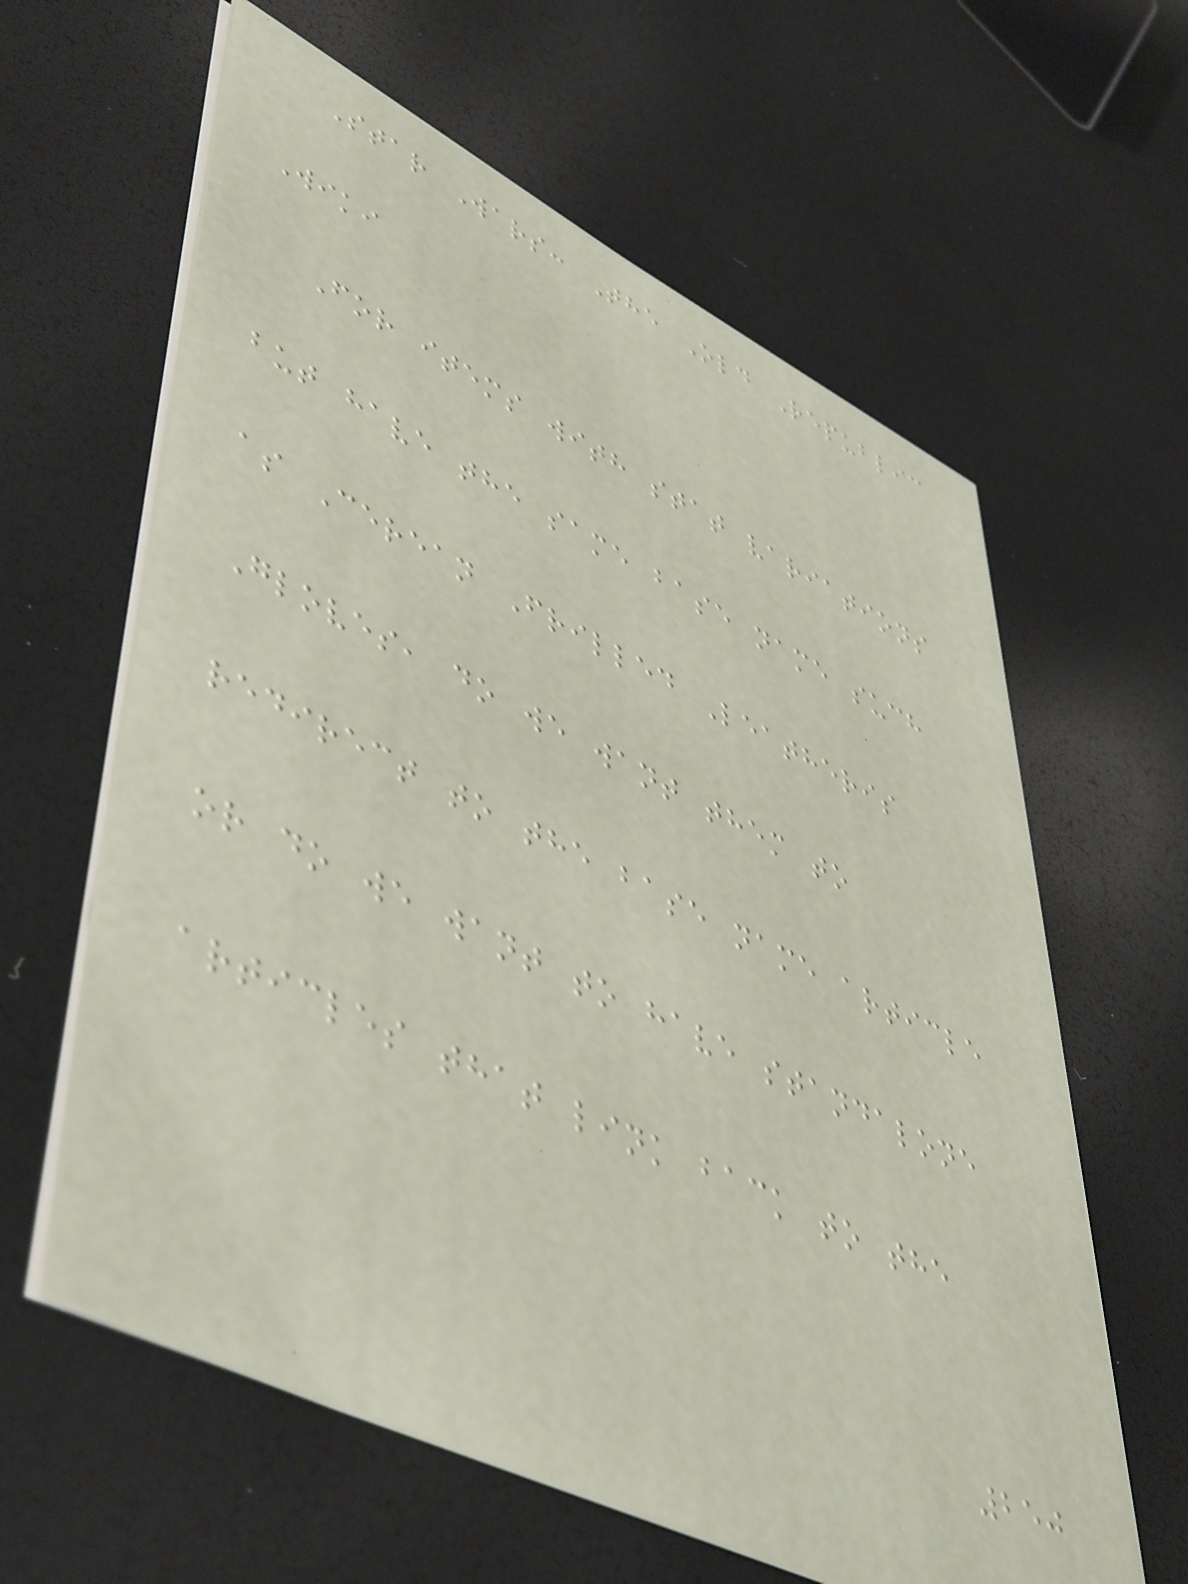Star Wars: The Old Republic
Wiki
For items with stat variations
but have the same base name such
as Cerean Frilled Leatheris
Gloves, do we want them to
redirect to the base name article
or do we want to have standalone
articles that link back to the
250
